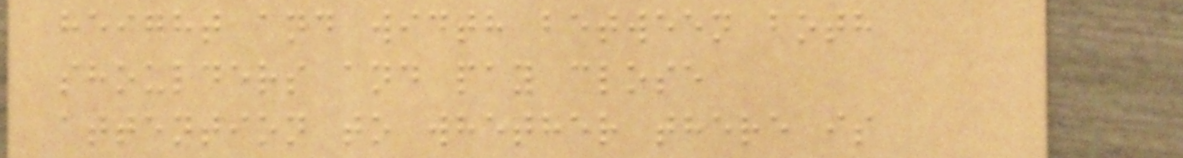height and width between both
shoulders and pay close
attention to whether there is
